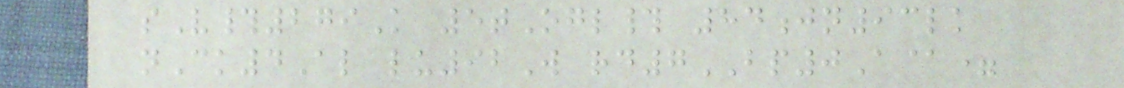sV#279K 5tOgl# 84jn93lk
nCk4Al lu92W rd7BP0A@=
